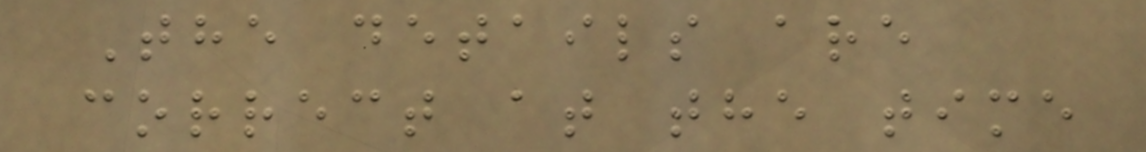The details are
correct at the time
